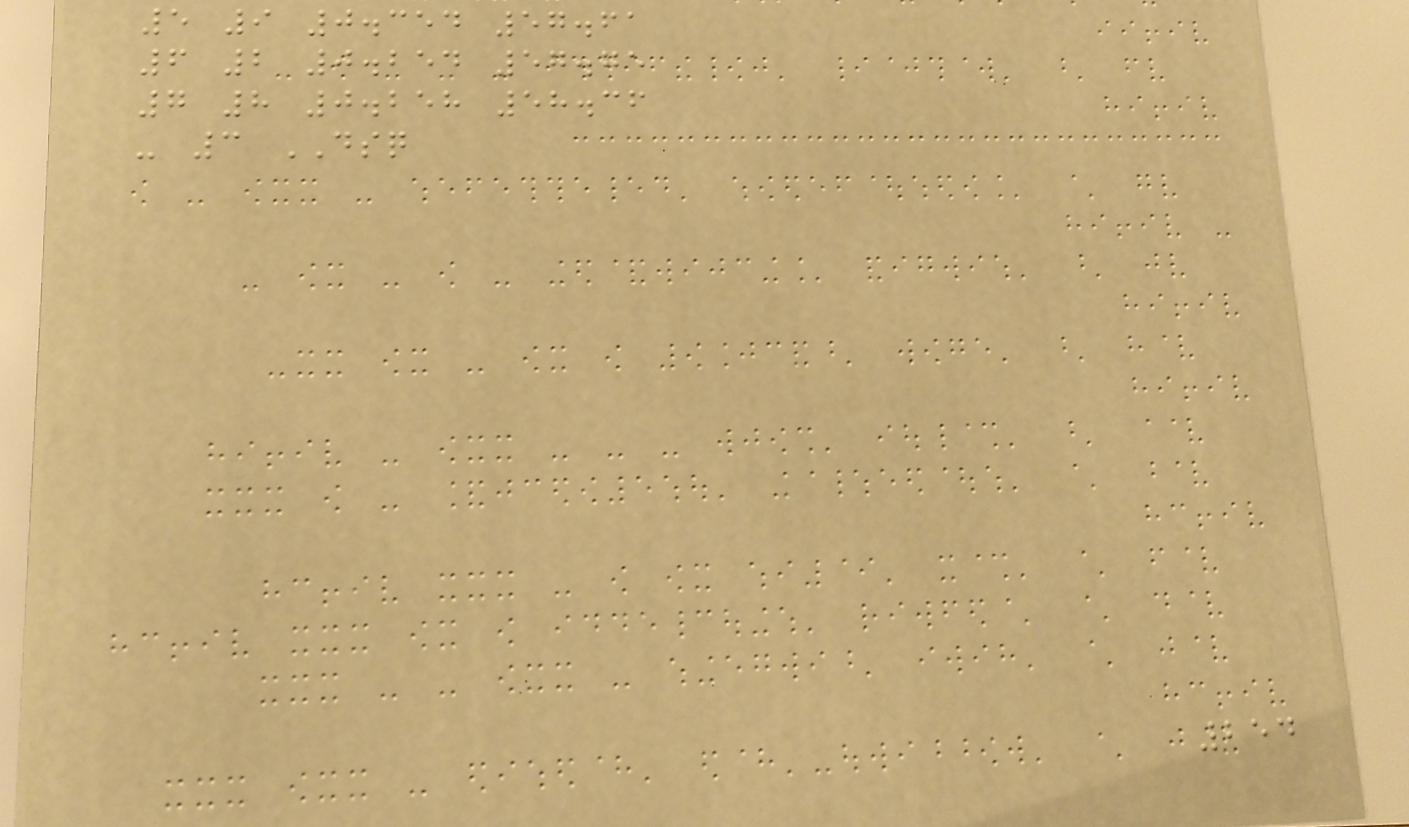5 9 0.354 57.61
6 2 0.254 57.75
7 8 0.258 58.36
- 3 DSQ
254
